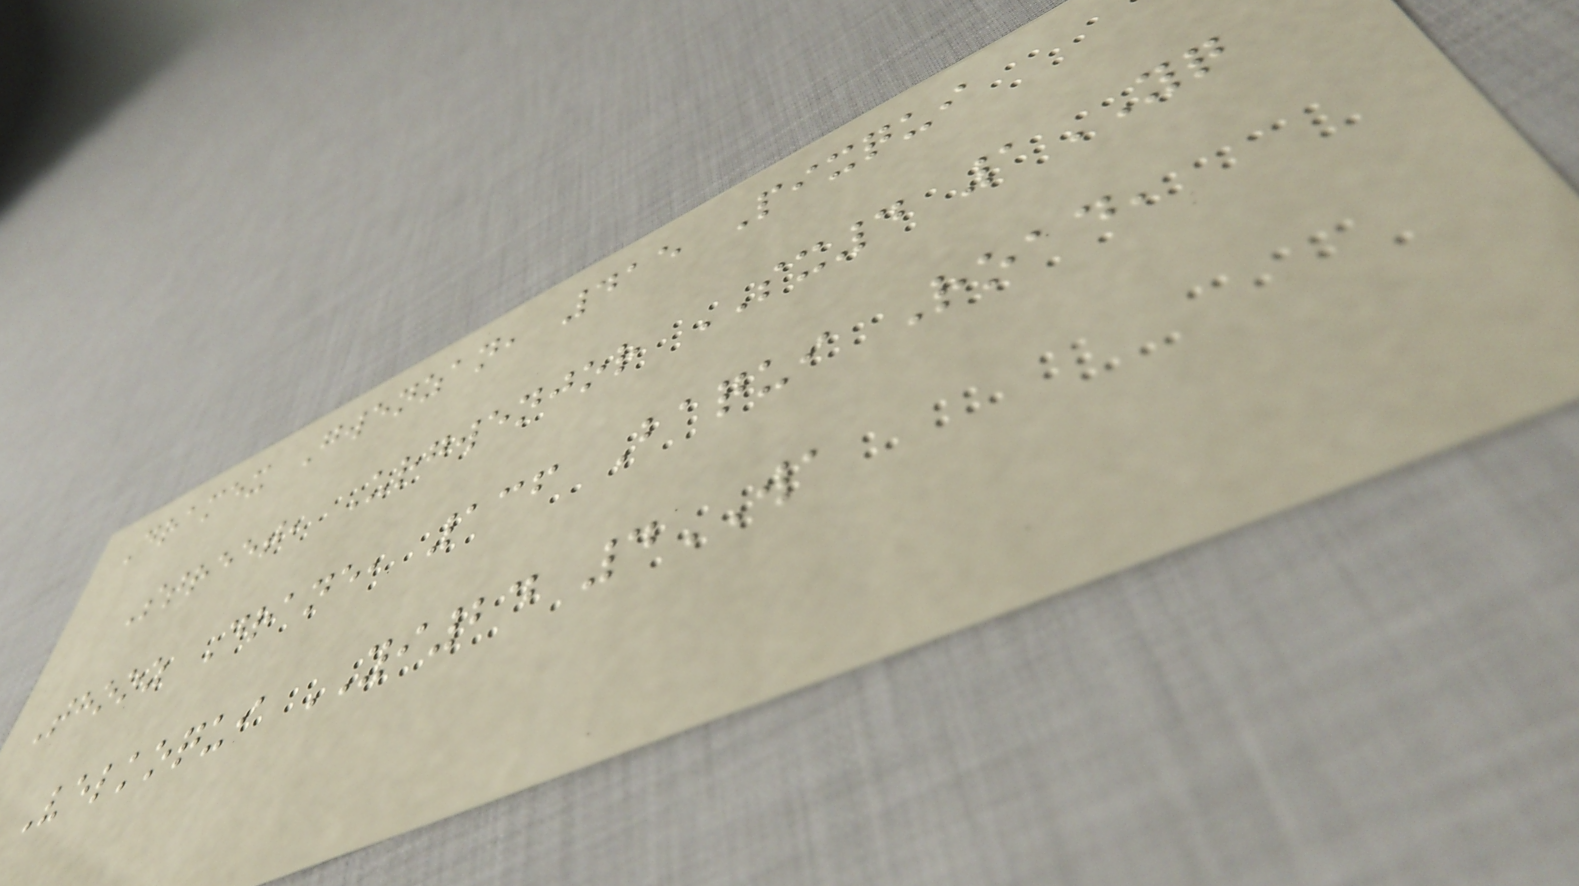Dramex Gwenzan, 415 Pixqui
Street, Urgwenjor SX4 1YQ
Thooz Drane, 136 Baqui Road,
Velkoqui YI24 4WA
